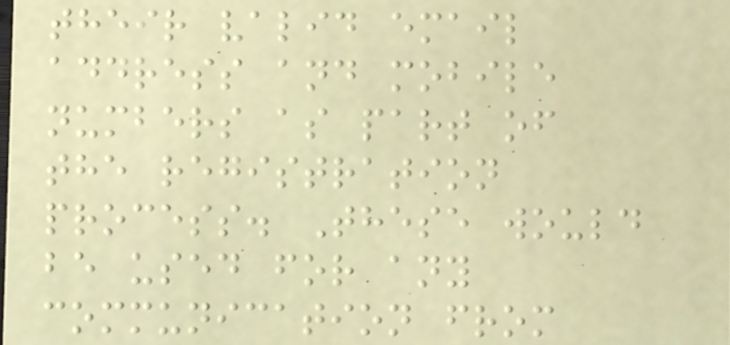their valid email
address and mobile
numbers as part of
the registration
process. These would
be used for any
communication from
